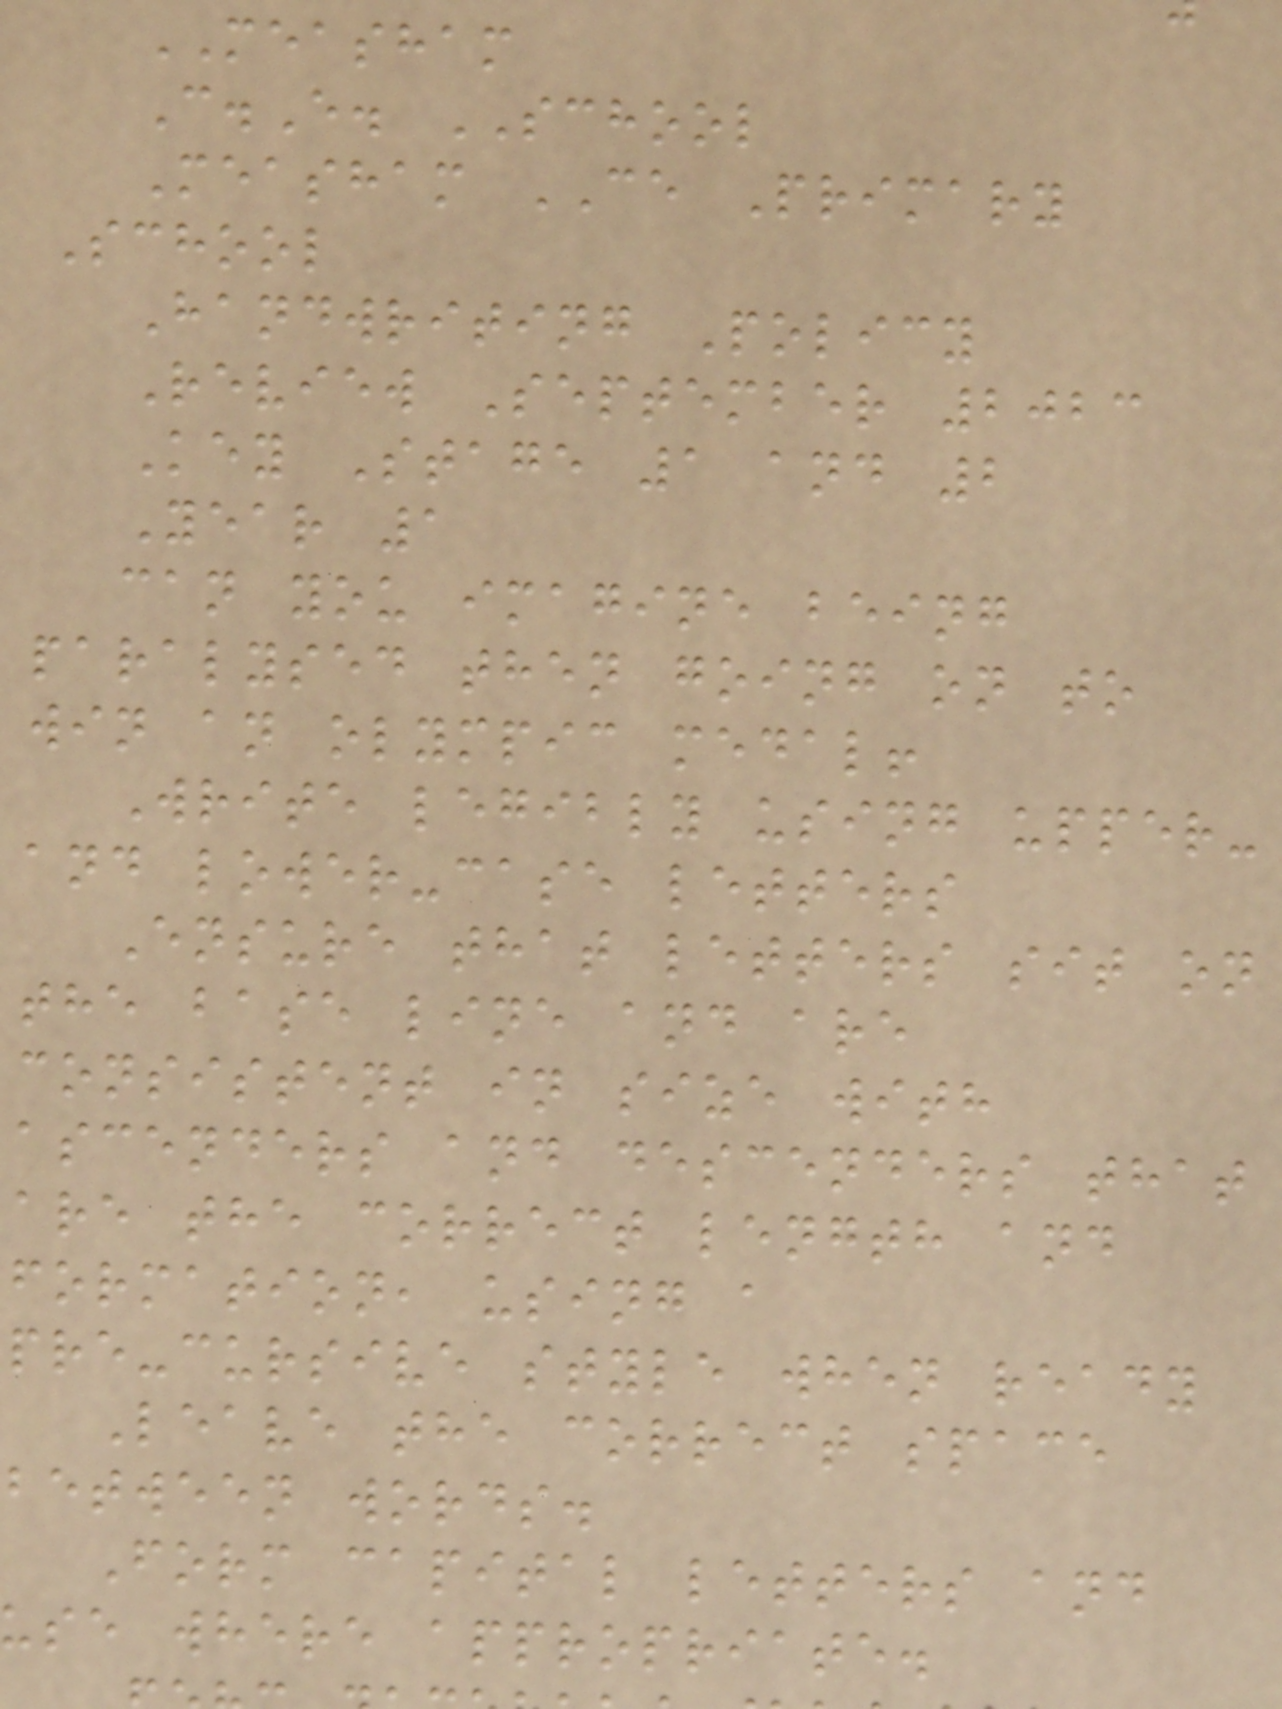MEASHAM
C.E. SCHOOL
Measham CE Primary
School
Handwriting Policy
Review September 2023
Key Stage 1 and 2
Year 1
can you imagine being
paralysed then going on to
win an olympic medal!
Write legibly using upper-
and lower-case letters
Ensure that letters sit on
the base line and are
consistent in size with
ascenders and descenders that
are the correct length and
formation, using a
pre-cursive style when ready
Leave the correct space
between words.
Form capital letters and
use where appropriate.
